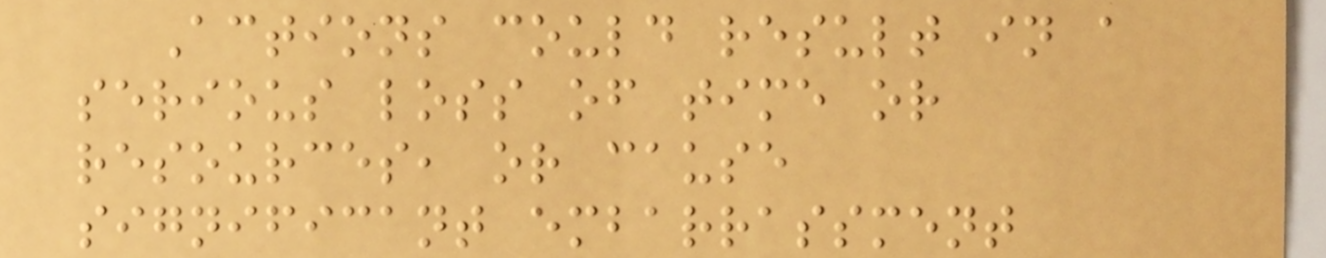Actions could result in a
serious loss of time or
resources, or cause
significant embarrassment
